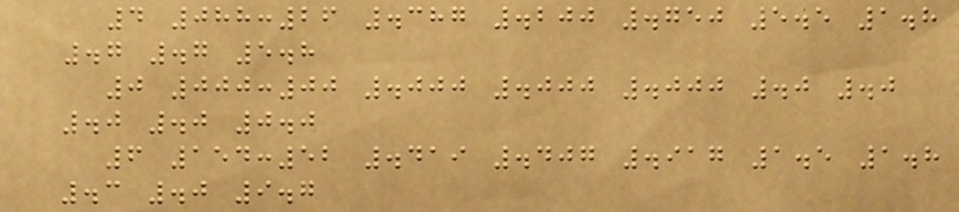4 088:26 .387 .200 .750 5.5 1.8
.7 .7 5.8
0 000:00 .000 .000 .000 .0 .0
.0 .0 0.0
6 154:52 .419 .407 .917 1.5 1.8
.3 .0 9.7
